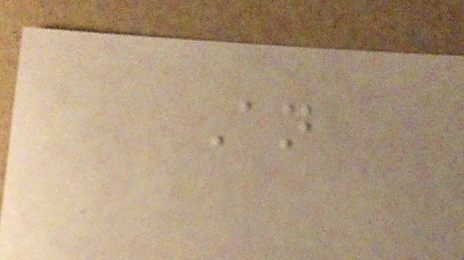An
